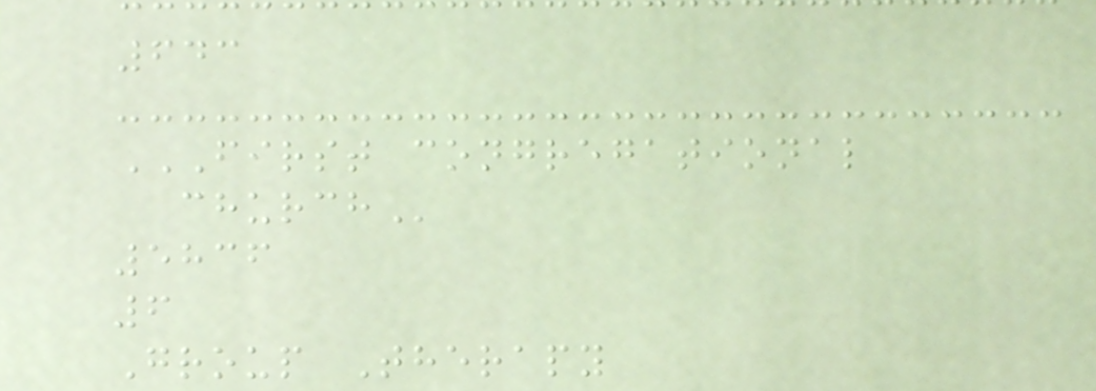643
FIRST CONGREGATIONAL
CHURCH
5836
6
Group Therapy
